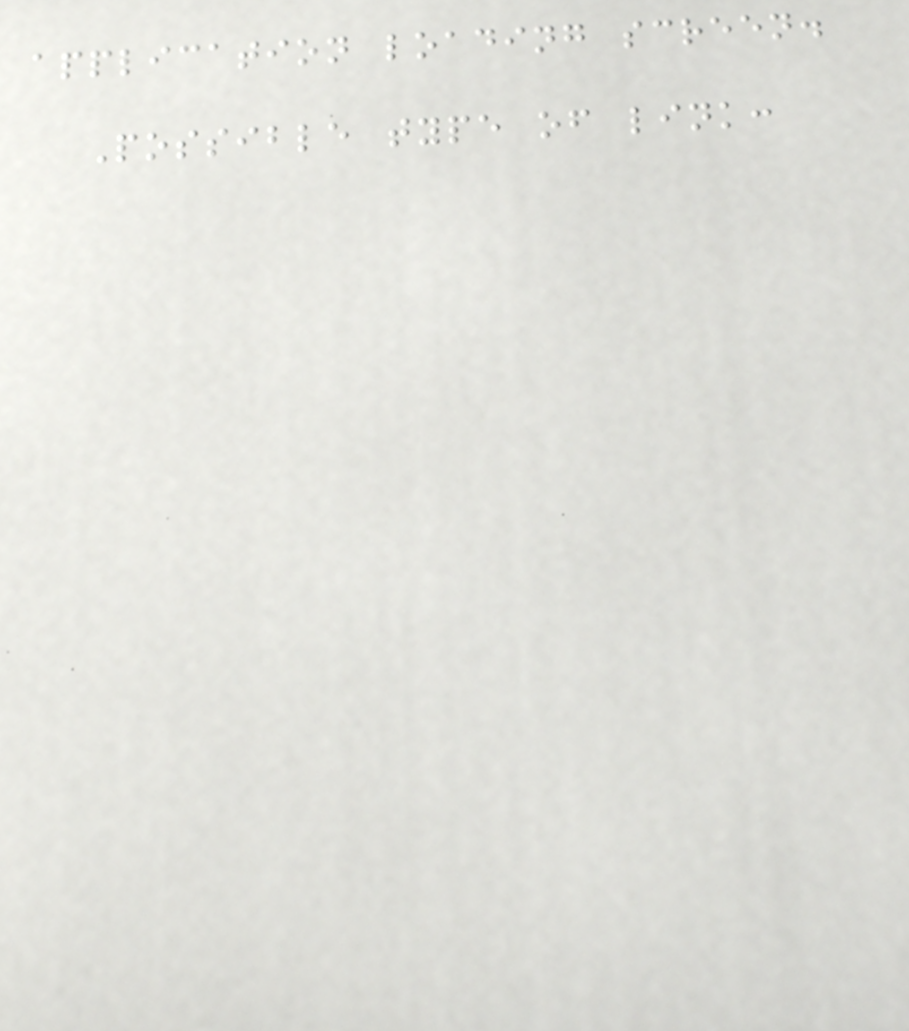application loading screen.
Possible type of link:
